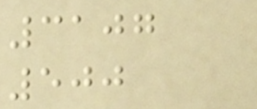3107
500
